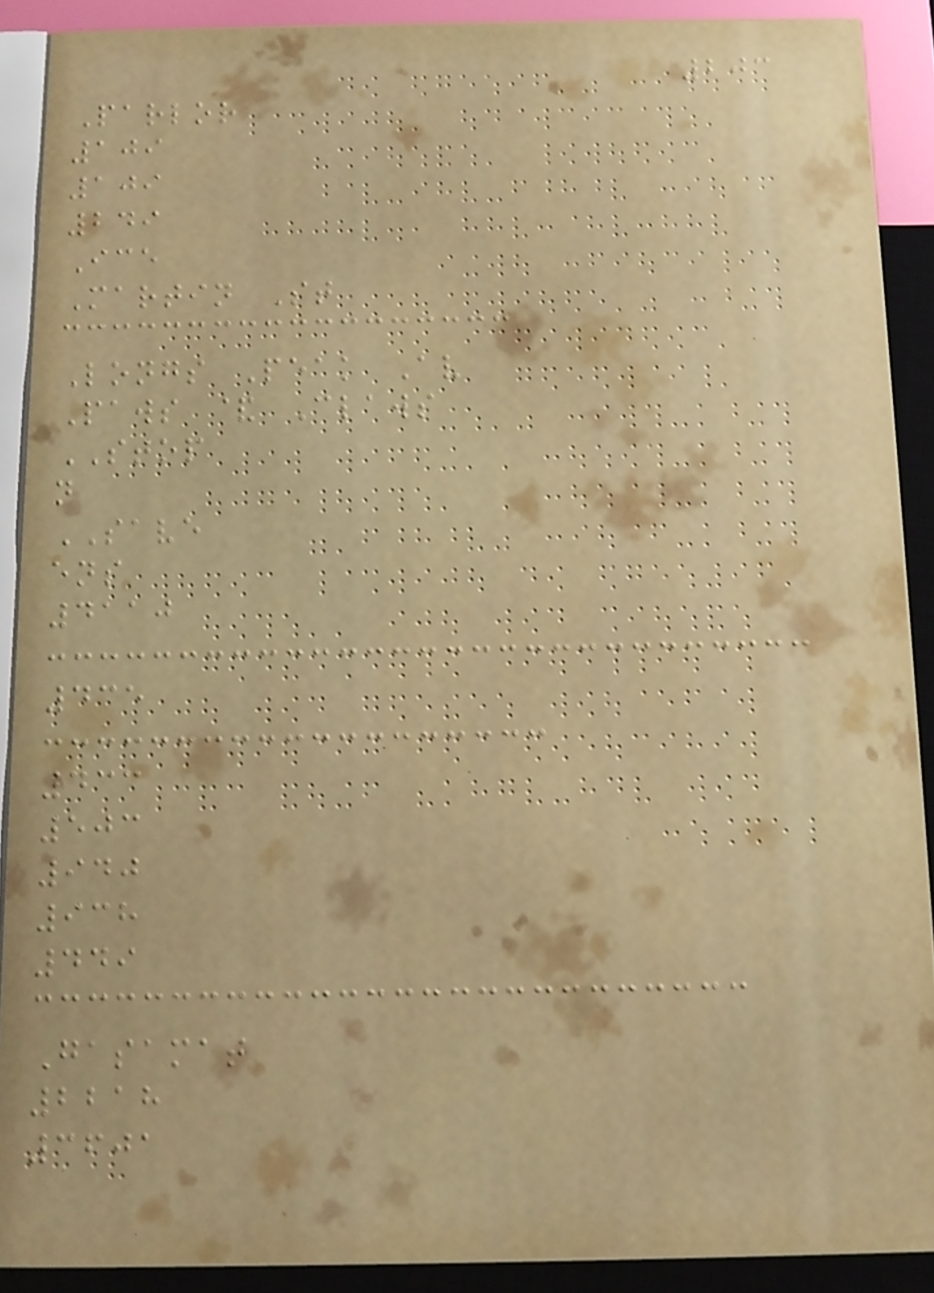203
Parlor
109
109
249
Ice
Martin St
Longs Peak Av
Paws & Claws
STOP
n
SAVE
ens
4110
435
433
503
940
938
449
Gasamat
2218
3601
